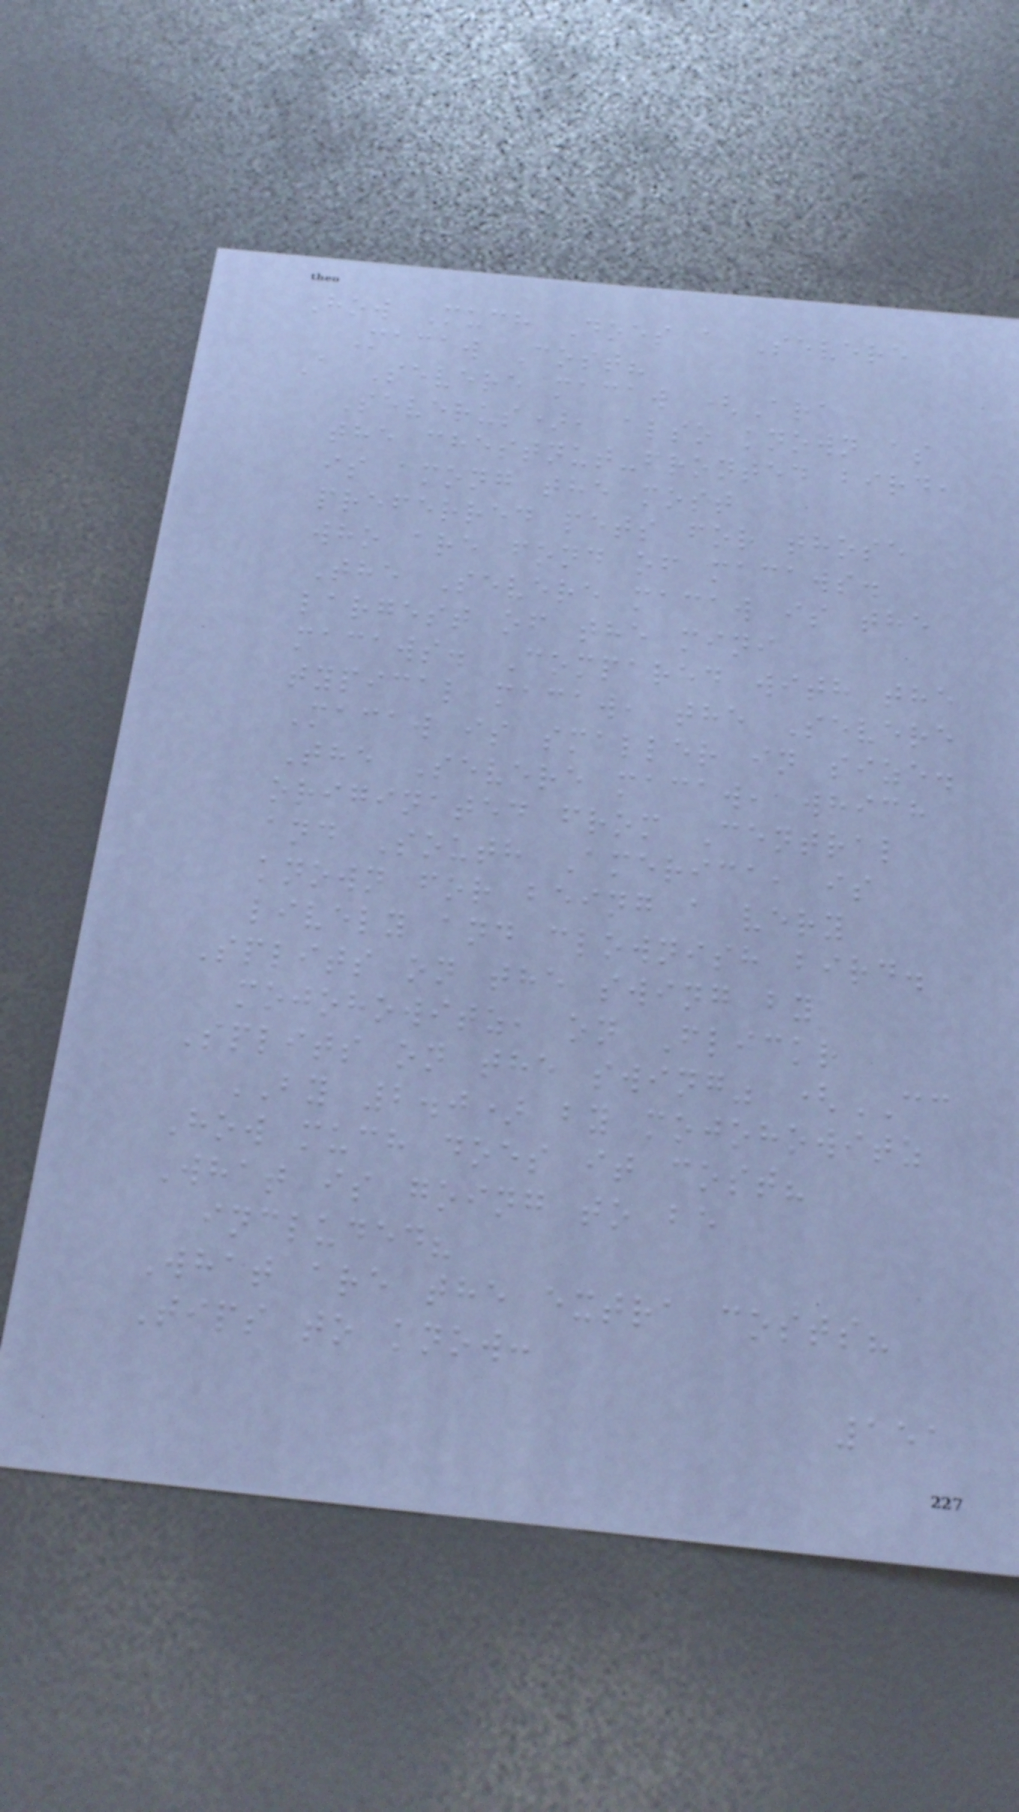How Much Does a Severe
Macaw Cost?
A Severe macaw (Ara
Severus), also known as
the chestnut-fronted bird,
is among the most
preferred pets for those
who are fond of macaws.
The Severe macaw is the
largest of the mini
macaws. Compared with the
typical macaw, the Severe
Macaw is smaller in size.
The Severe macaw, which
originated from Central
and South America, is
known for being a very
lively and clownish bird.
Splits on the swing by
mojohowitz, on Flickr
Splits on the swing" (CC
BY 2.0) by mojohowitz
How much does it cost?
What is going to be
included?
What are the extra costs?
Tips to know:
151
